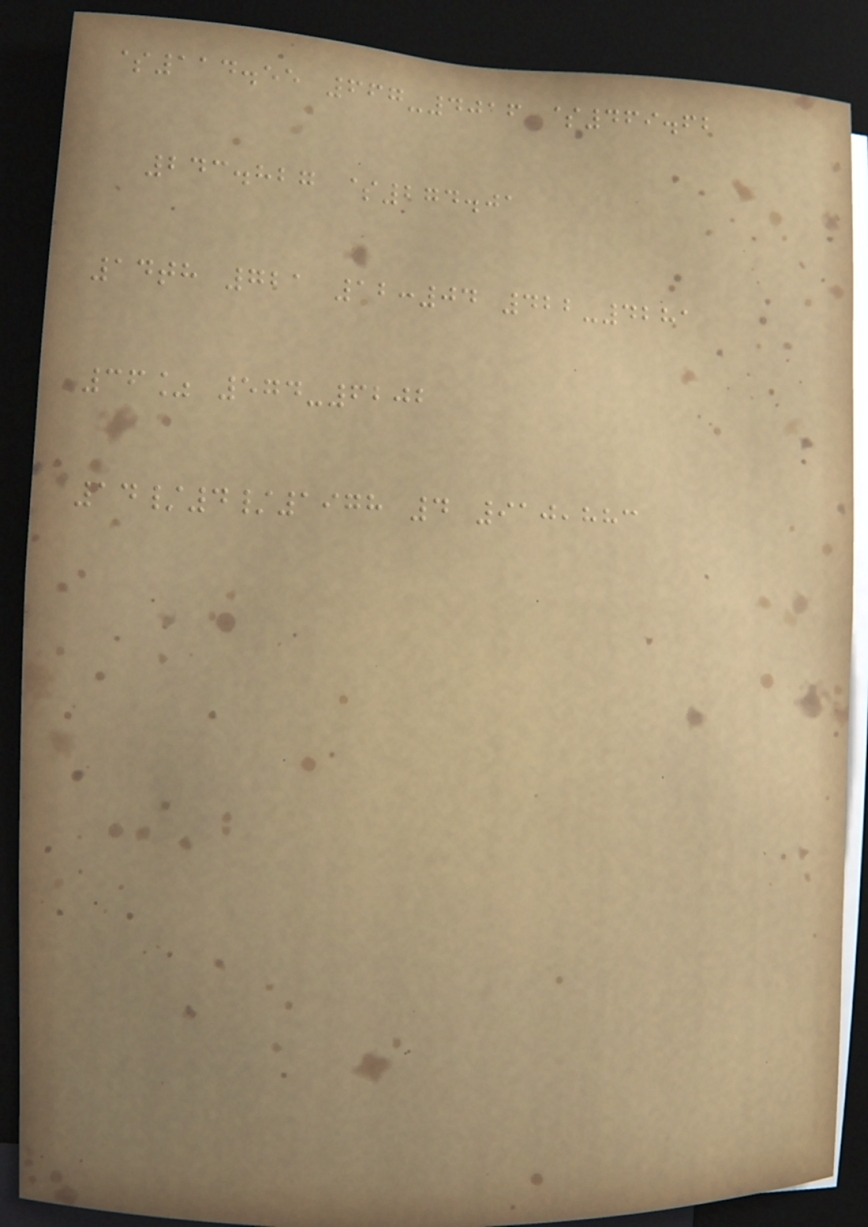$114.55 667-4016 $469.62
243.827 $274.01
14th 721 12:04 422-4281
36% 574-6202
14/4/1978 4 910,883
